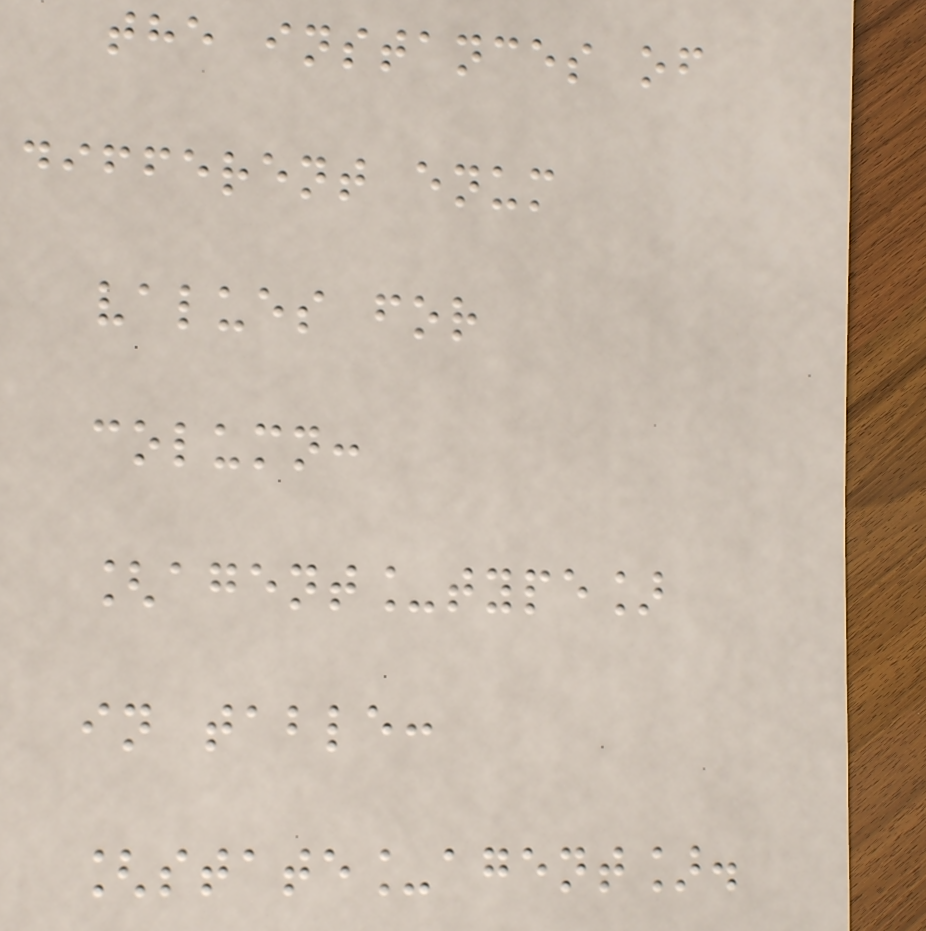the instances of
different enum
values for
column:
[agent_type]
in table:
[state_agent].
